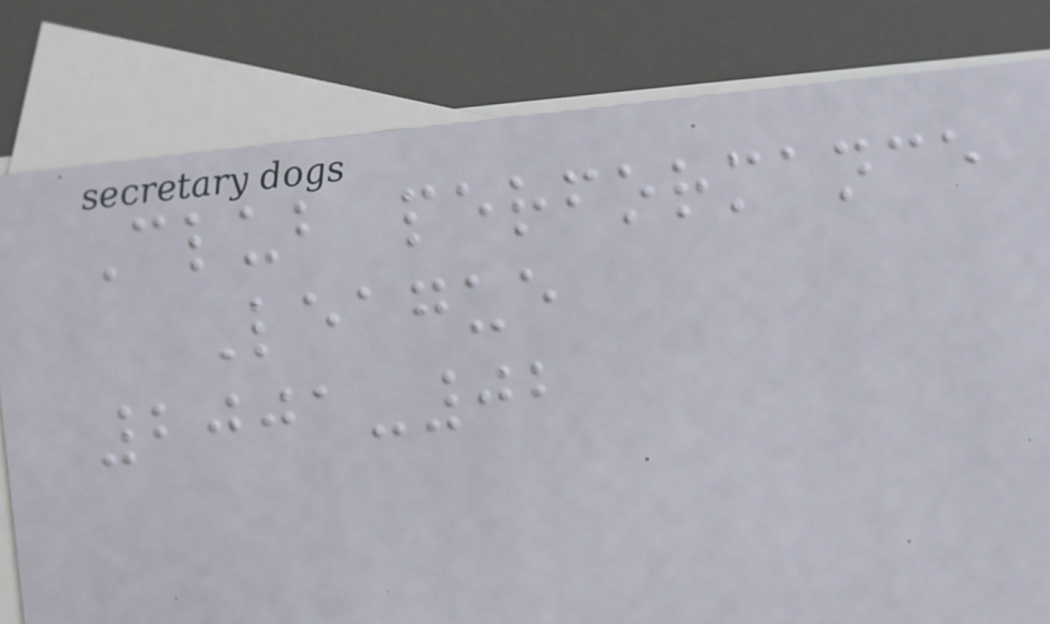Club performance
League
2001-02
